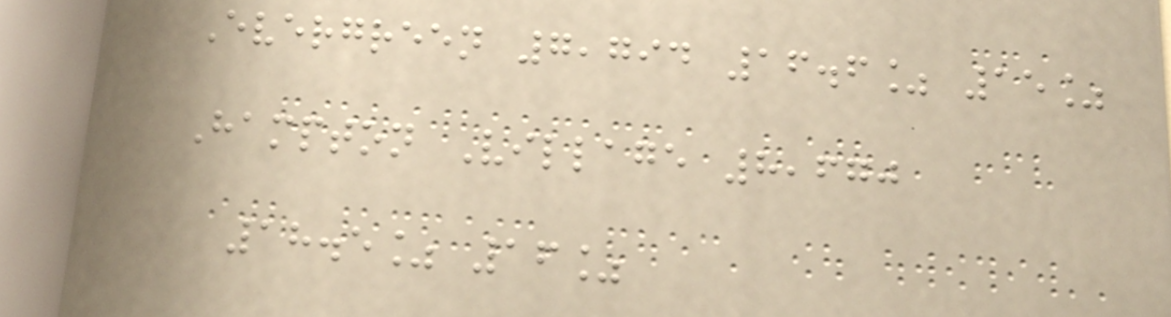Evergreen 7,794 16.6% 15%
Hampton Village 8,670
18.5% 16%
